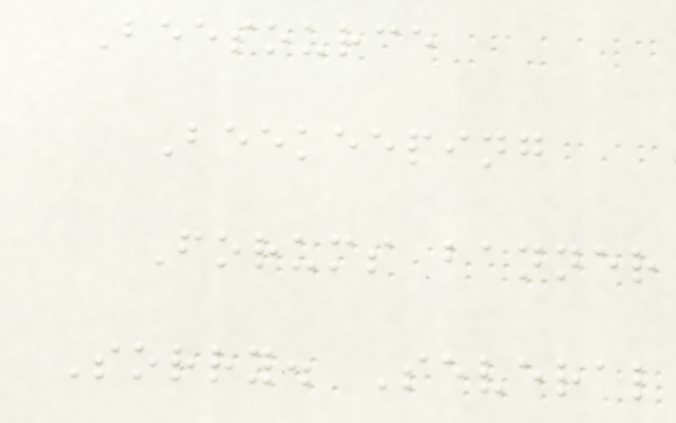Beesource
Beekeeping
Forums banner
Sorry. Several
